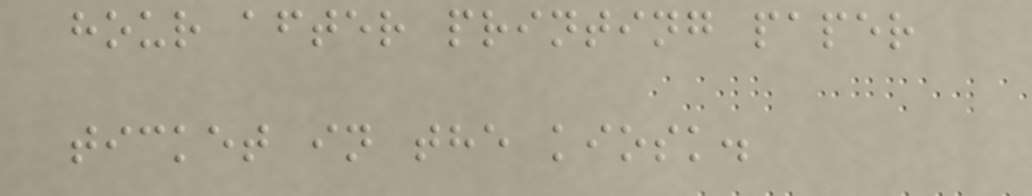hour after printing paper
ticket in the kiosk.
